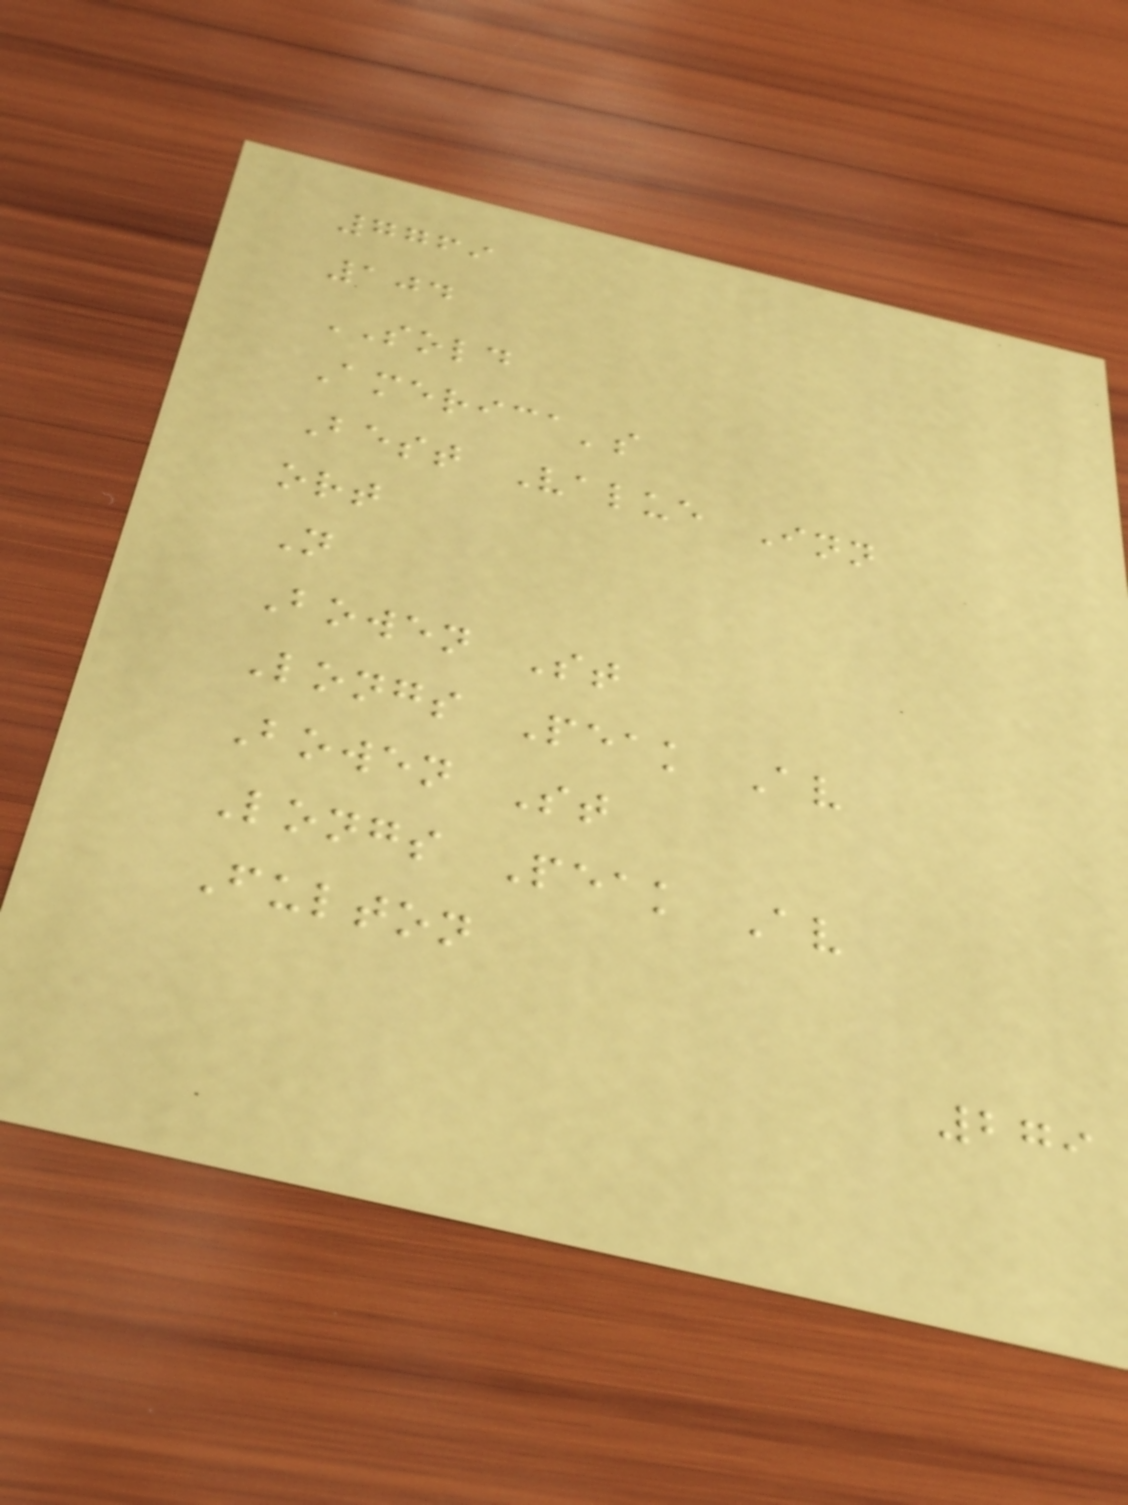7769
104
SOLD
America's
Best Value Inn
ort
N
Bowen St
Longs Peak Av
Bowen St
Longs Peak Av
Fulton
279
